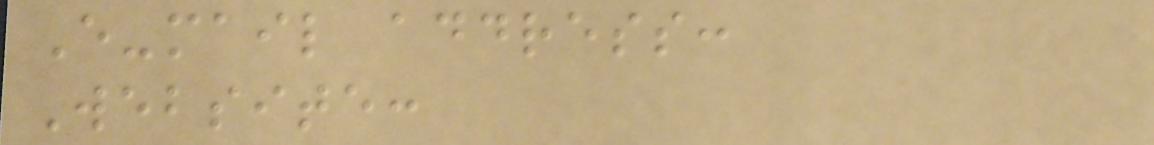E-mail address:
Website:
